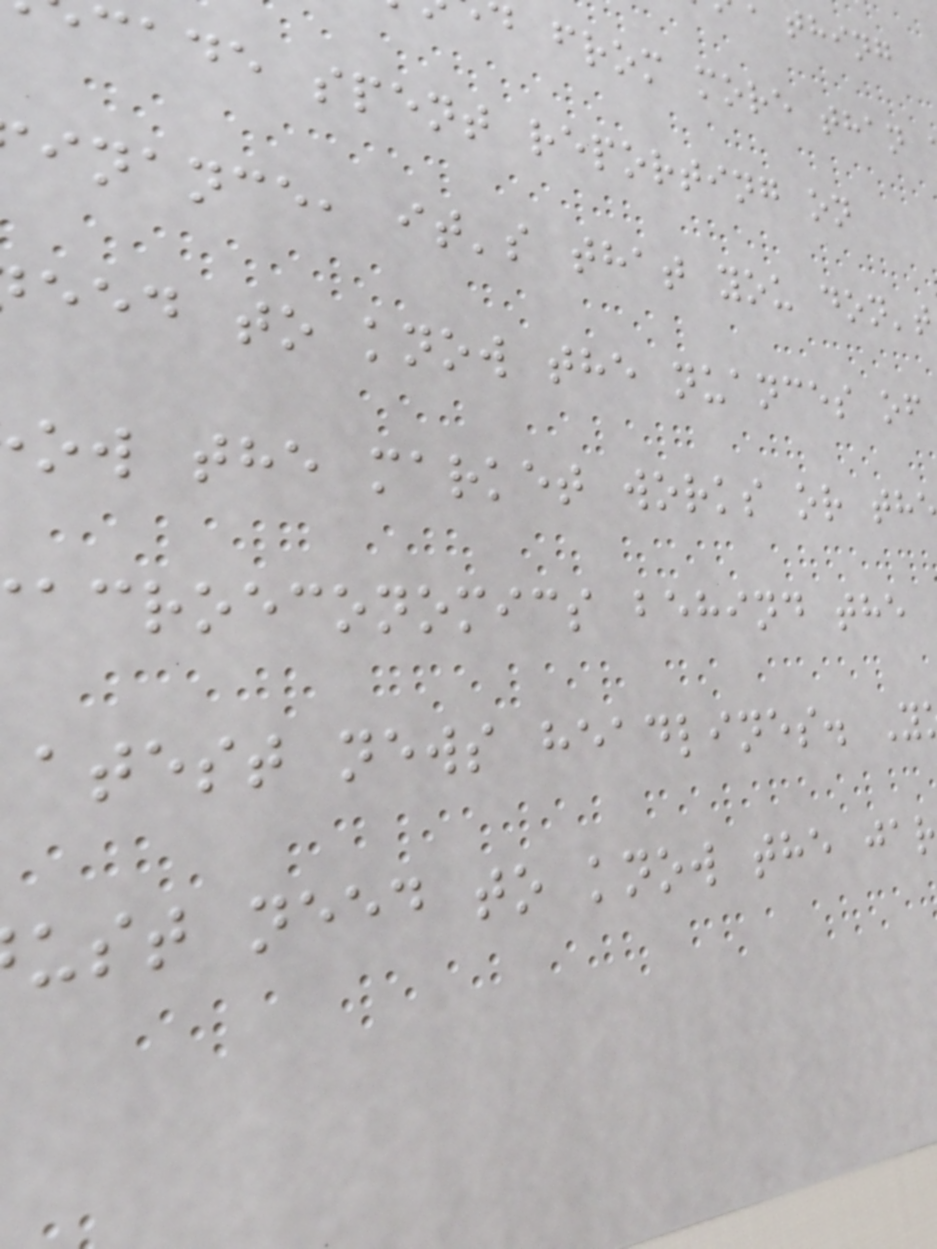d from more than
cade spent reporting on
inance, it's that you don't
eed to know the nuances of
ow the market works or th
acroeconomics behind the
atest news headlines. Y
ust need to know the jar
